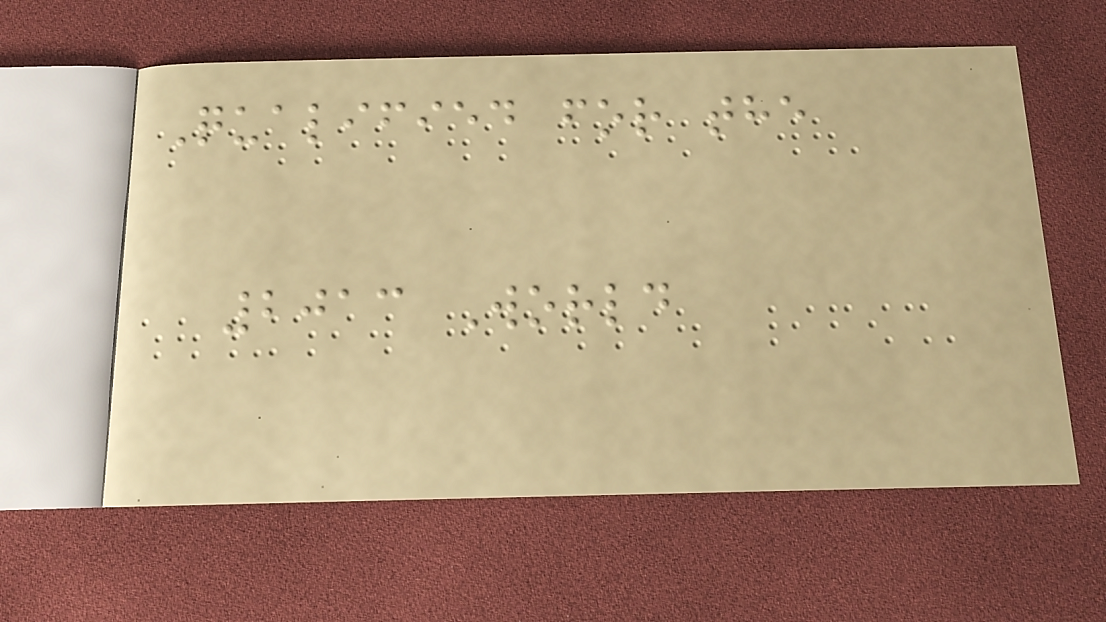Qualified for the
2013 World
